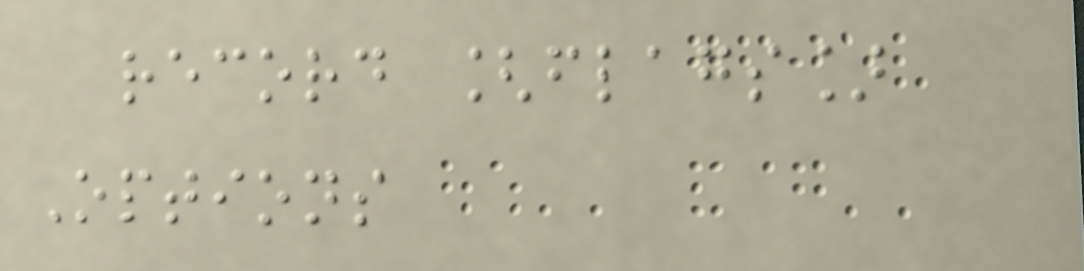record [flags]
Options
